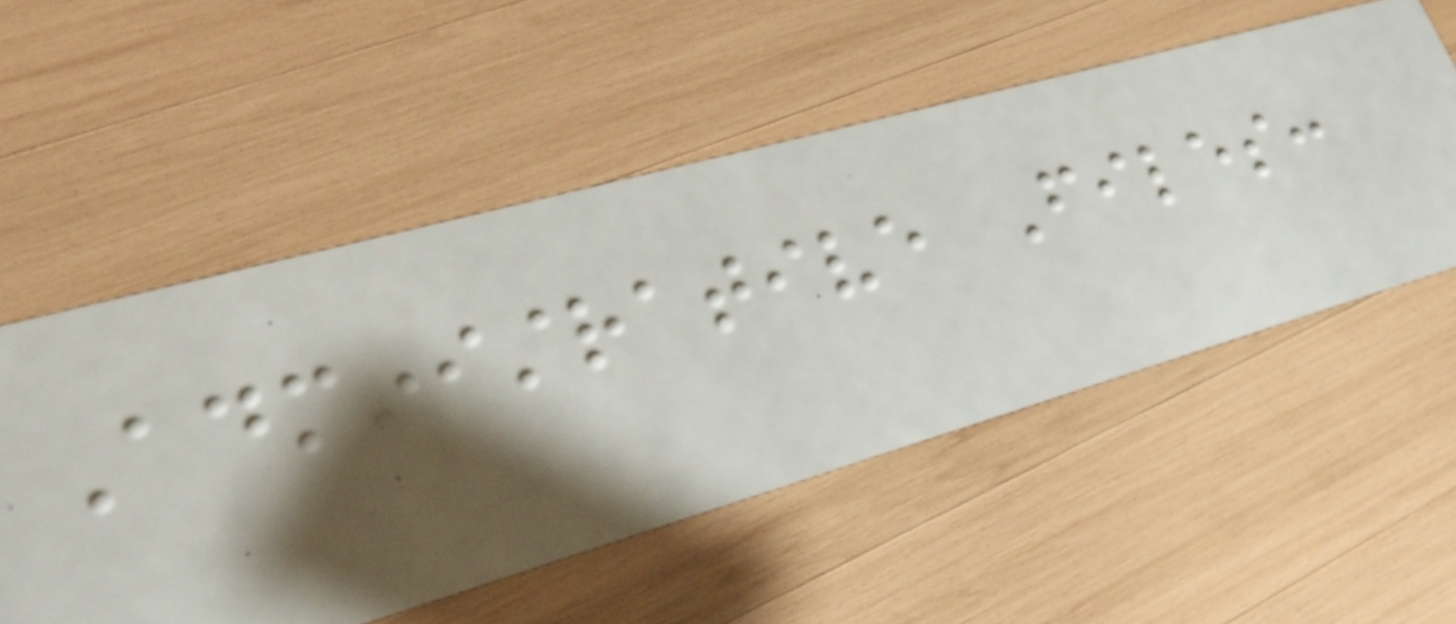Administrative Files:
